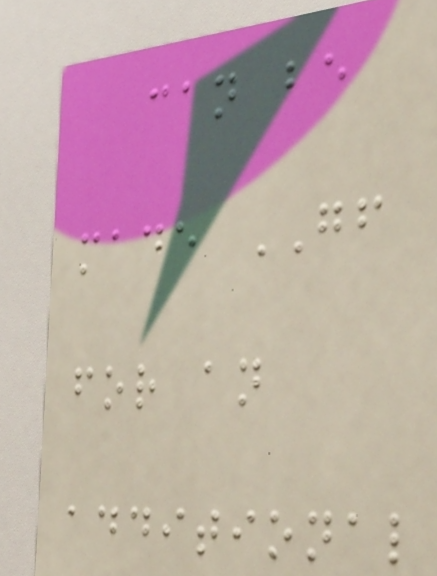can be
made GF
for an
additional
